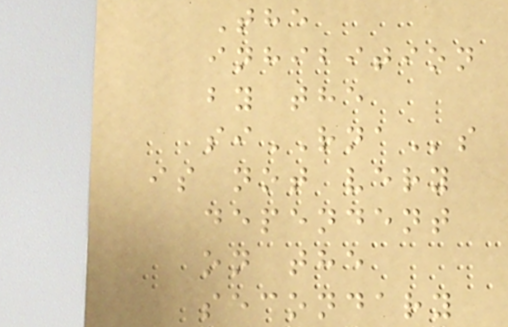The
inhibition
by the
siRNAs
is not very
dependent
on the
secondary
